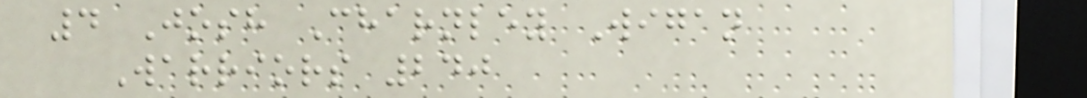4 Josh Charnley Wigan
Warriors 240
